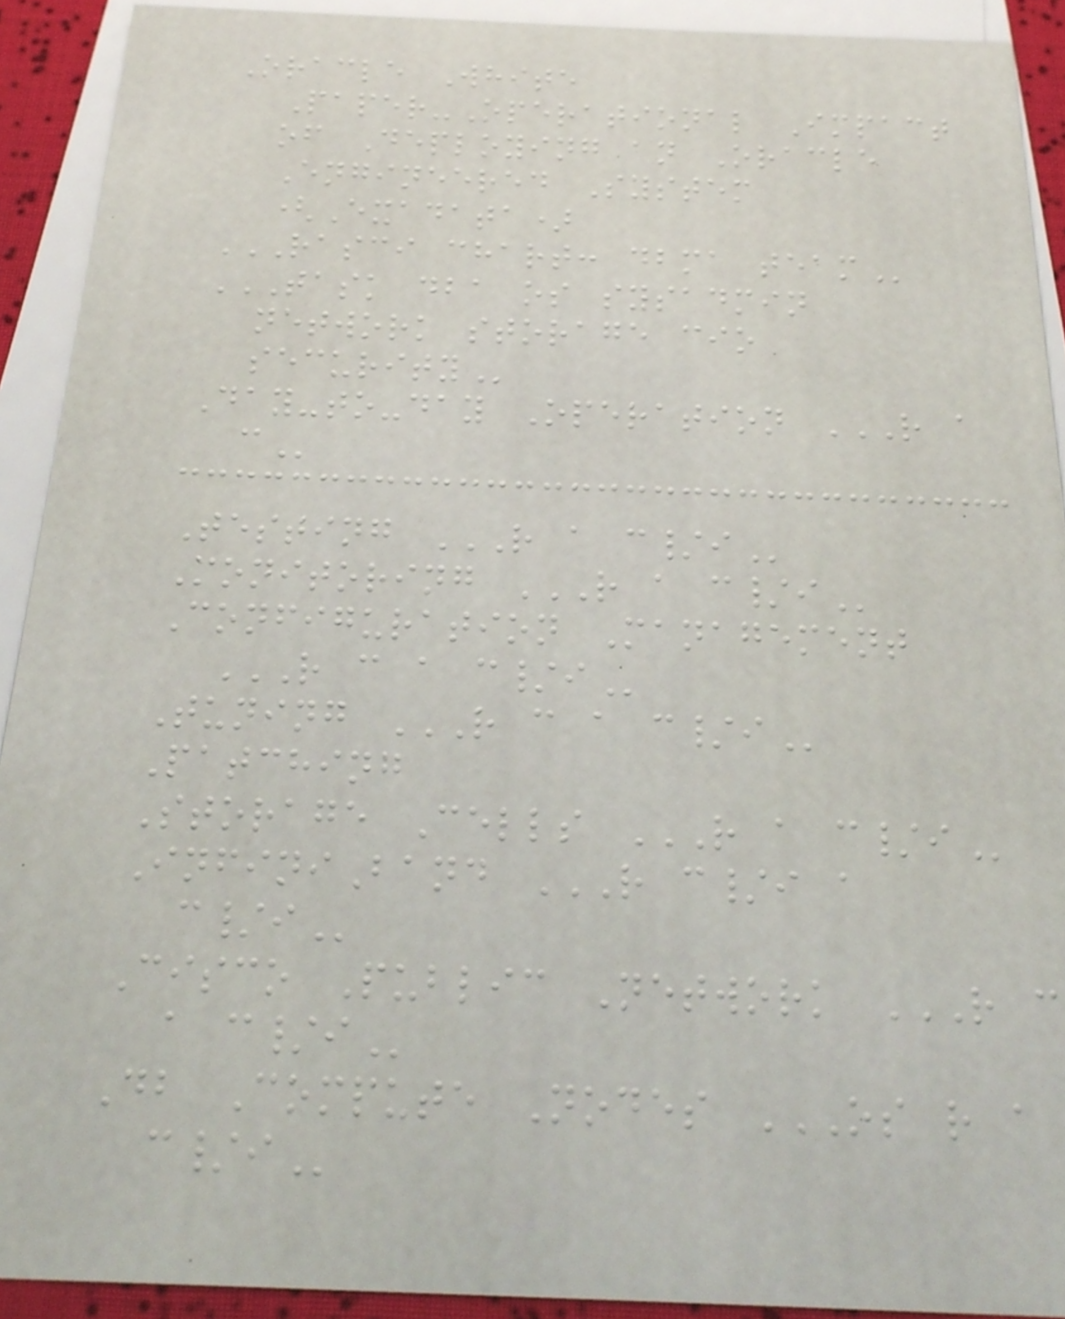Oracle White
Paper-Operational Impact
of Deploying an Oracle
Engineered System
(Exadata)
RASCI CHART: DBMA TEAM
TASK DBA OS SYSADMIN
NETWORK STORAGE CIO
SECURITY
Day-to-day Operation R A
C
Testing R A C/I
Monitoring R A C/I
Configuration Management
R C A C/I
Tuning R C A C/I
Patching
Storage Cells R A C/I
InfiniBand R C/I A
C/I
Cisco Public Network R C
A C/I
Db Compute Nodes OS R A
C/I
